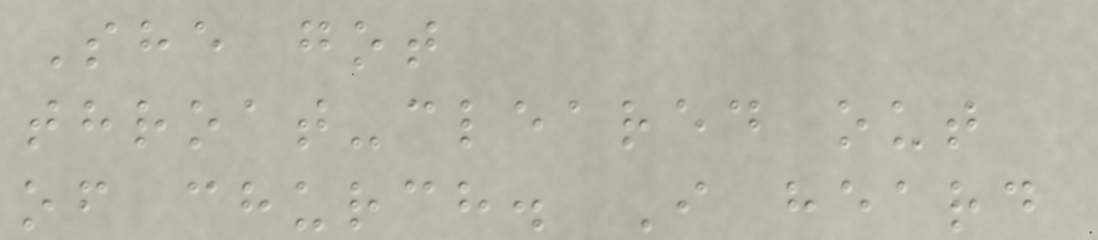She got
throat-cleared out
of church. I heard
